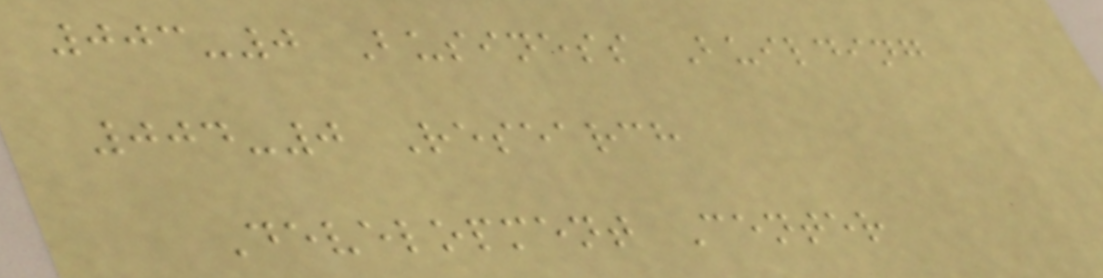003-0 Business Building
004-0 Research
Development Center
